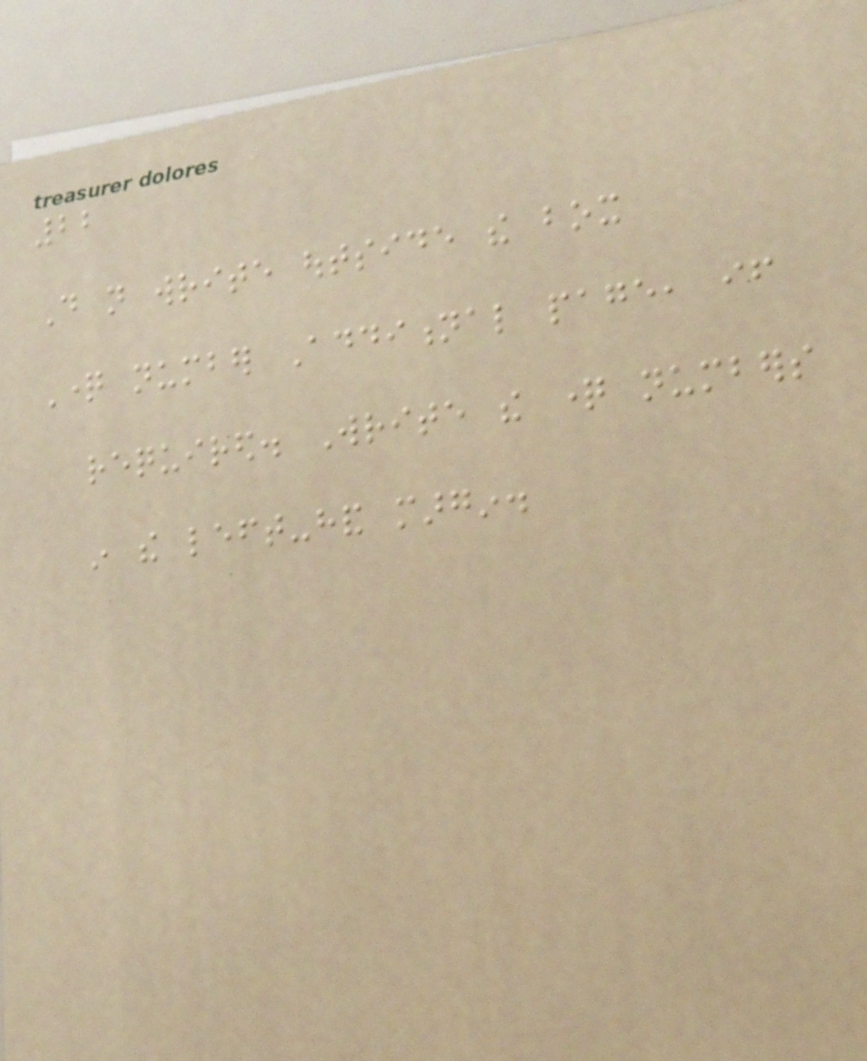22
Do not write outside the box
Question number Additional page, if
required. Write the question numbers
in the left-hand margin.
